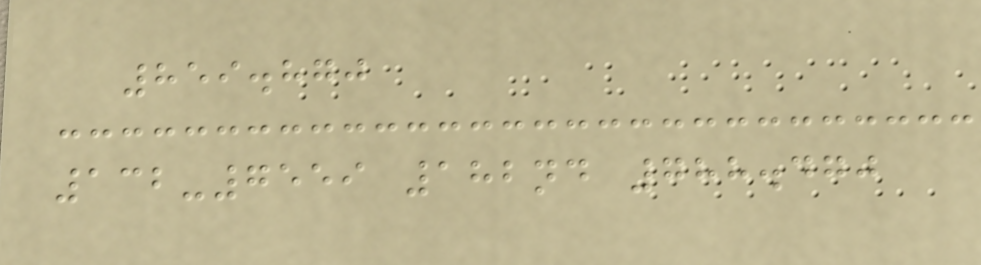859.870
132-7559 182nd 788.470
